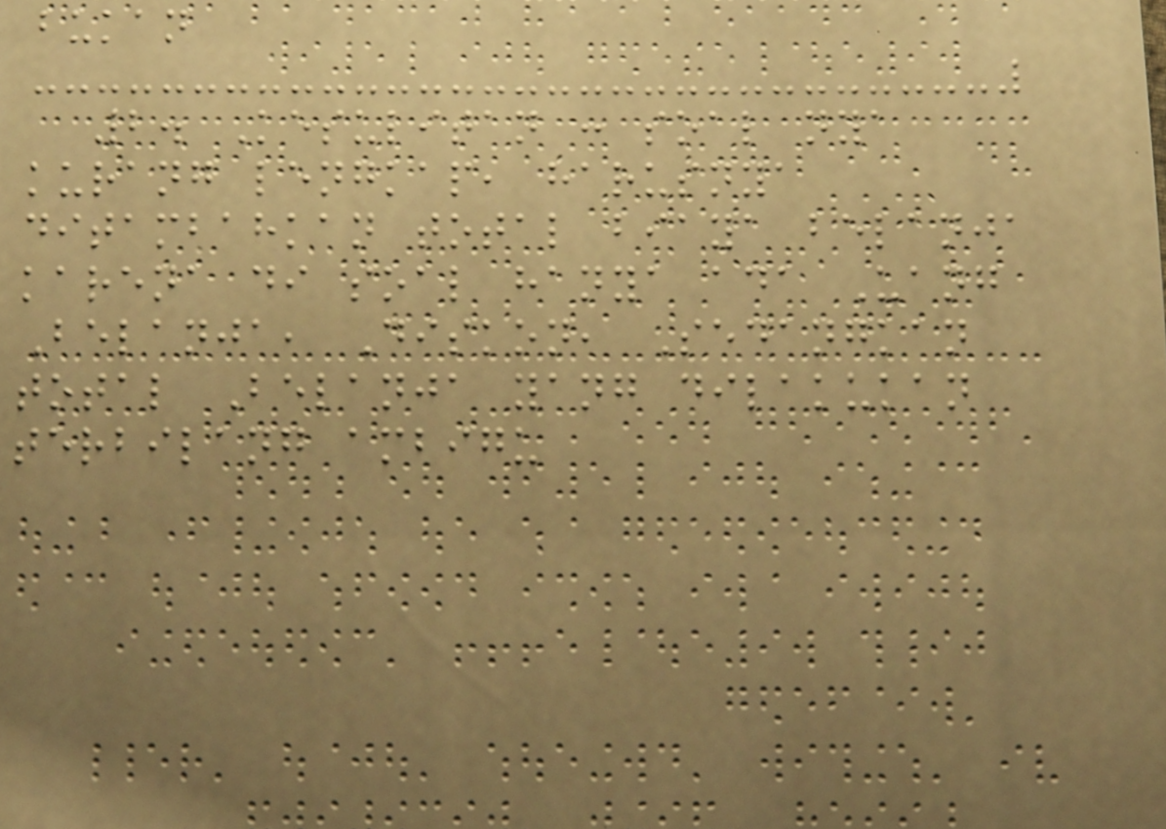bukan
2. Kesulitan : soal nya
kurang lengkap, harusnya
ditambahkan total biaya belanja
karena di soal hanya ada Uang
Belanja, Diskon, Sedangkan
total Belanja yang dilakukan
terbilang ambigu
